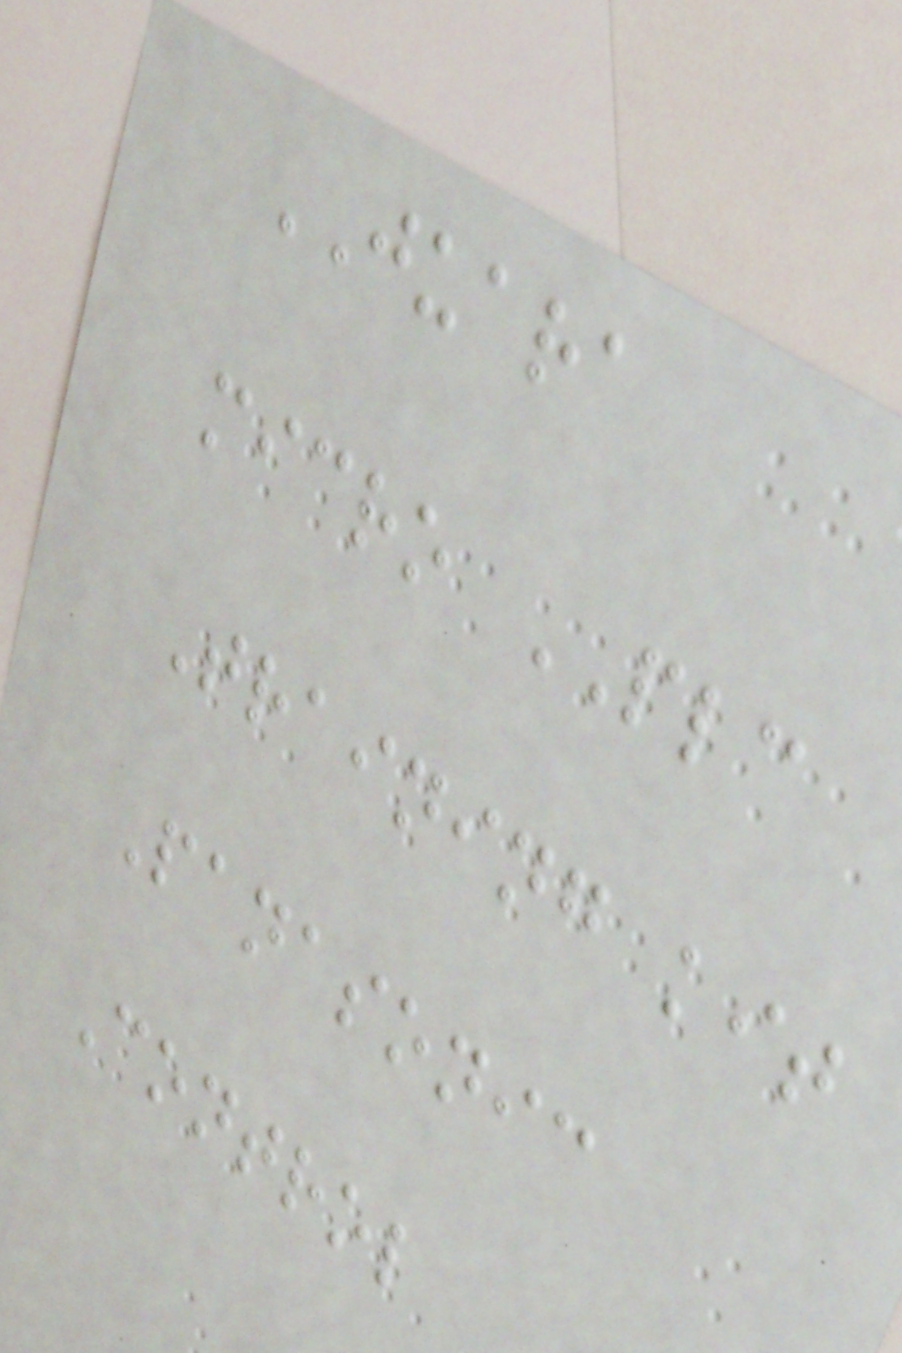JUARA
micro PLC
Training kit
Panasonic
Control
